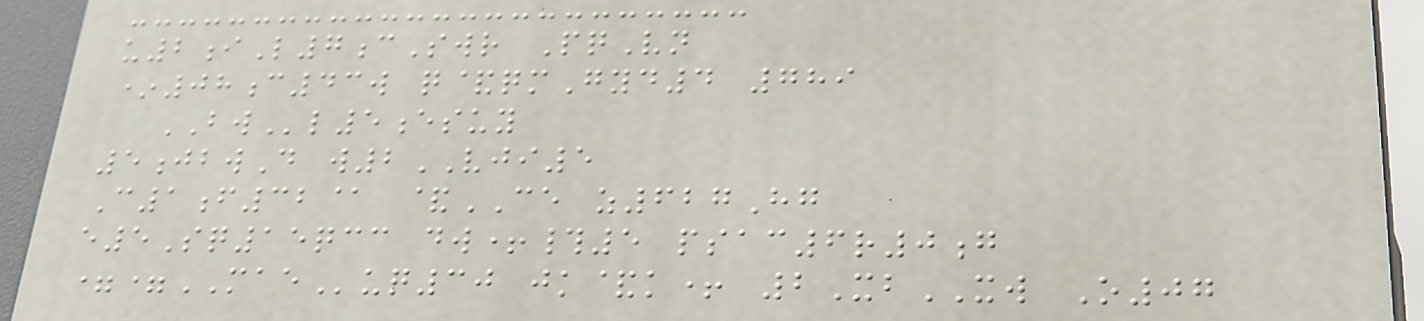u2iL7cSwr PqVn
*08c43w q&qmGyd4 789
BWl5esuy
5jbwD w2VJI5
C1f32@ &CE z627Hg
e5Sq15qcc dw+#5 psac6r0g
==MAEuq30 jk&k+ 2XbXW O07
